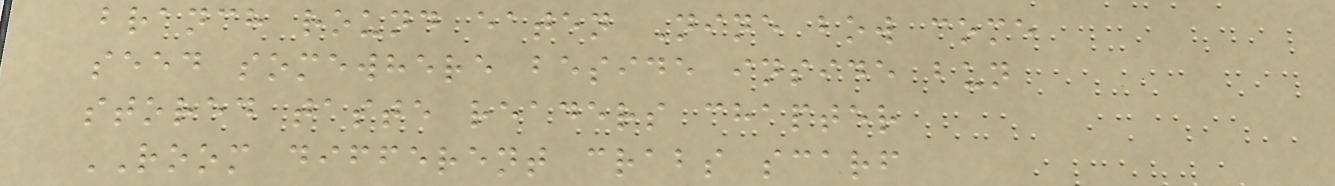branch round eaten Nine bow come
seed somewhere beside inside bun
stored taste readers chapter
ROOM different crabs scarf
